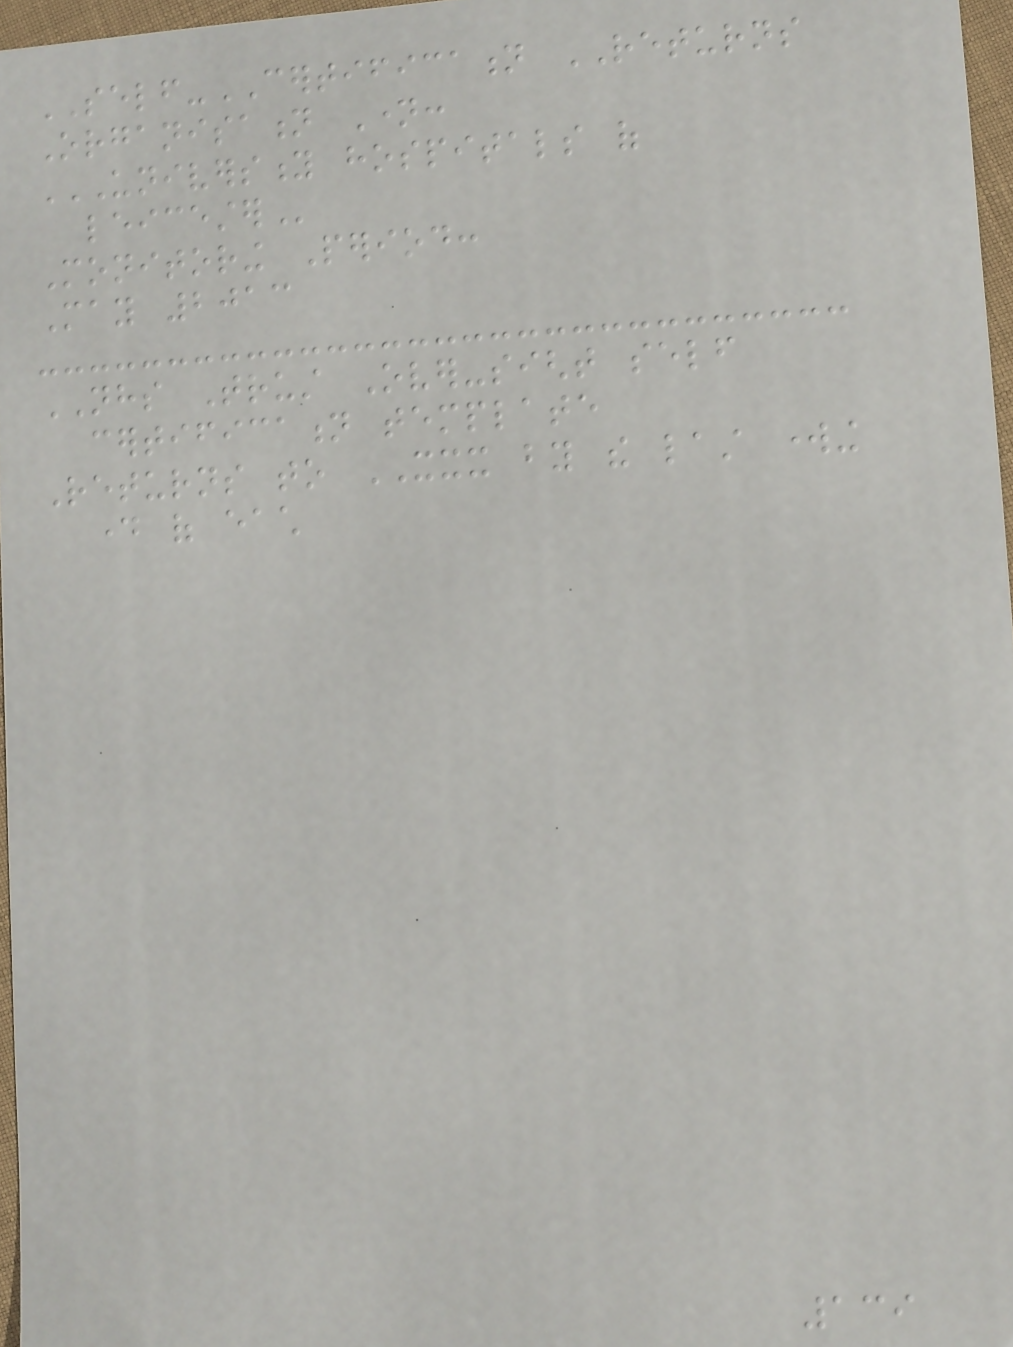SELF-CERTIFICATION RETURNS
Organisation Name:
UNIVERSITY HOSPITALS OF
LEICESTER
Monitoring Period:
May 2013
NHS Trust Over-sight self
certification template
Returns to XXX by the last working
day of each
139
